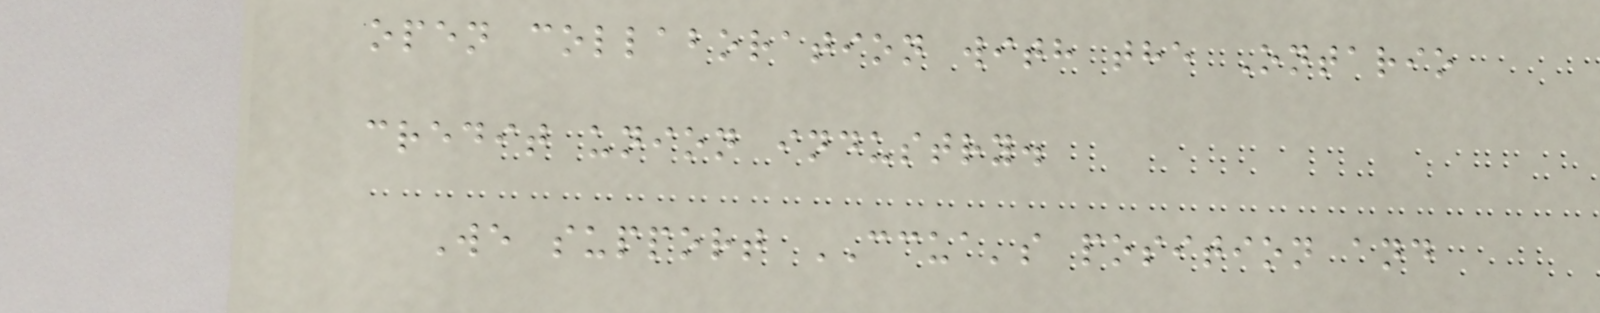open collaboration with the Ontario
credit union industry.
We support CCUA's position and
